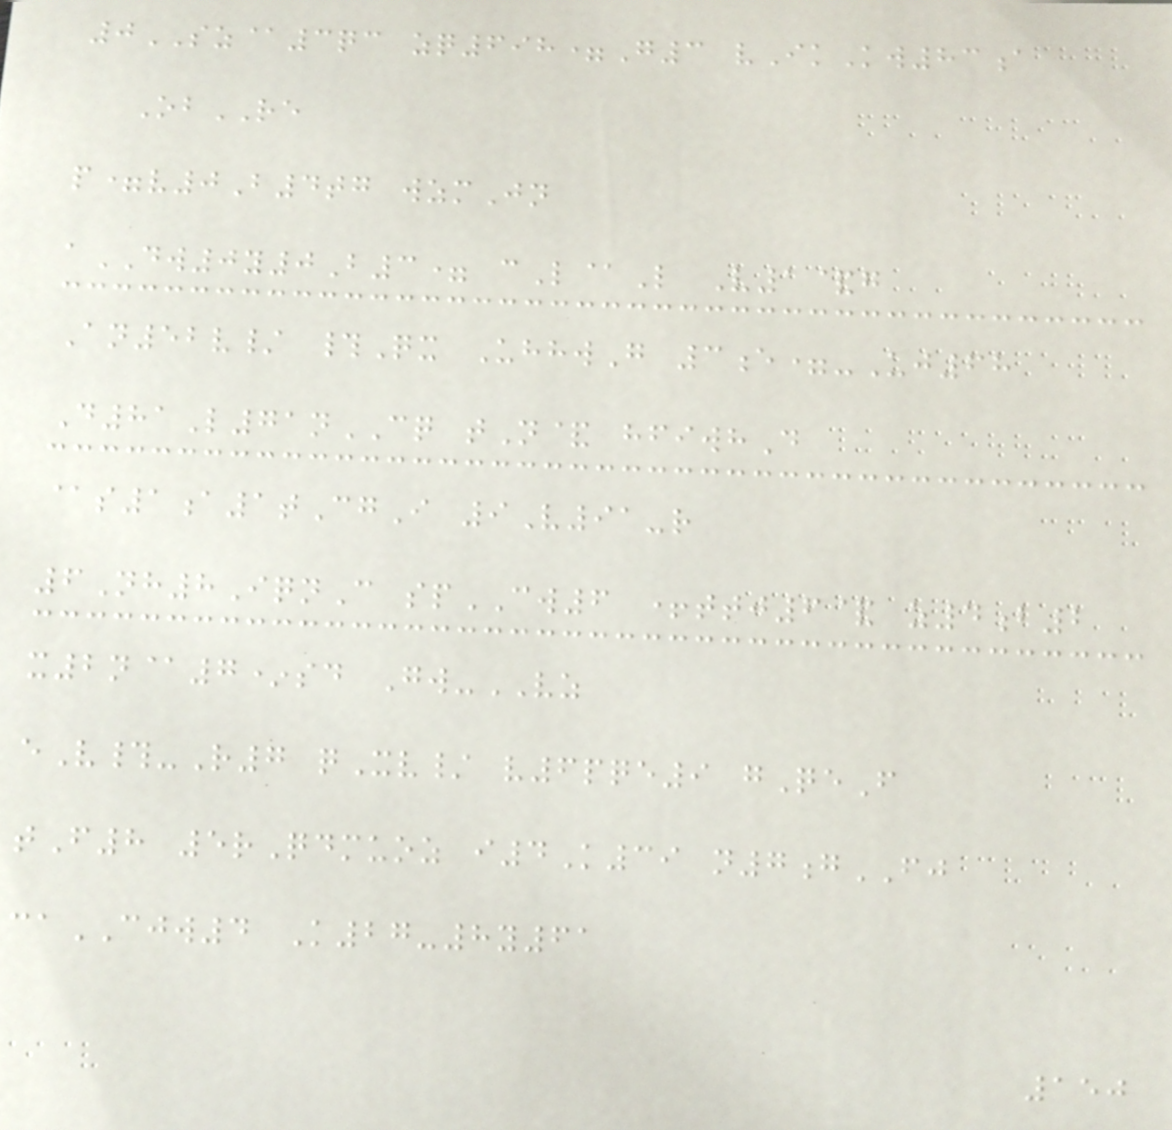0SZ@3qc zq698=G3 vIkKw83a
ObRE
p=v0B4tg wzmJn
aDW0y0B3= cL@L V1&g
An52v/ #Qx UhhwG 3e=-Uj68
D81L71nCQ tN& hfiwhD
@s1a1tCgI 9V91-r
6Nh8IqnC spCW6 +ttj6& z4b2
x2n@7*sd Gw-VZ
eV#-R7 qXv/ v6pqe9 gQeF
tF8 5rQdmuoz i4K39 n7gFJ
caCJW4 K27-8y61
150
